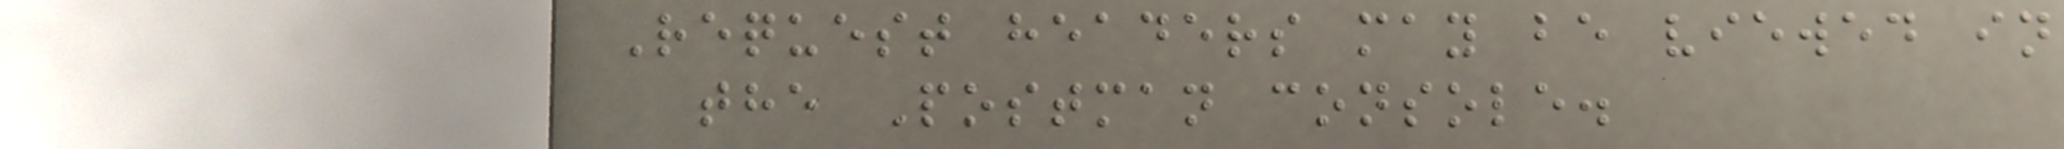Request headers may be viewed in
the Postman console.
